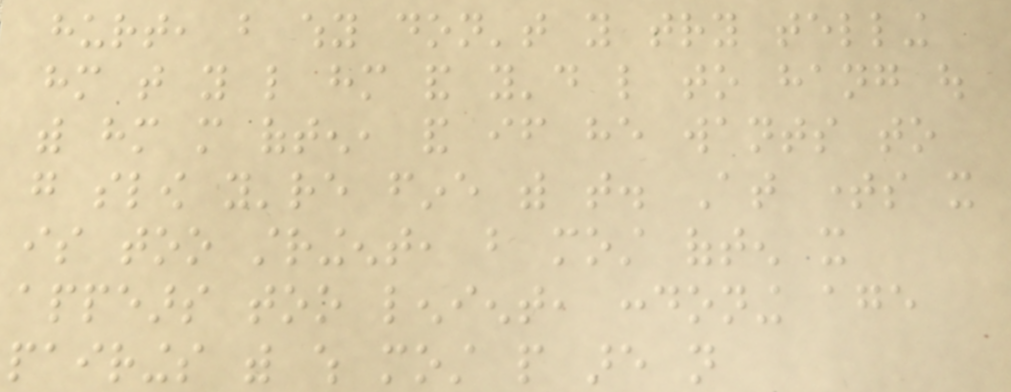hurt, but why don't you try telling
him that you like him and you'd like to hang out
with him more often, and if he wants to
go slow you're fine with that. At times it
is too stringent, but most often it
appears too lenient, condoning age
pairings with which most people are not
